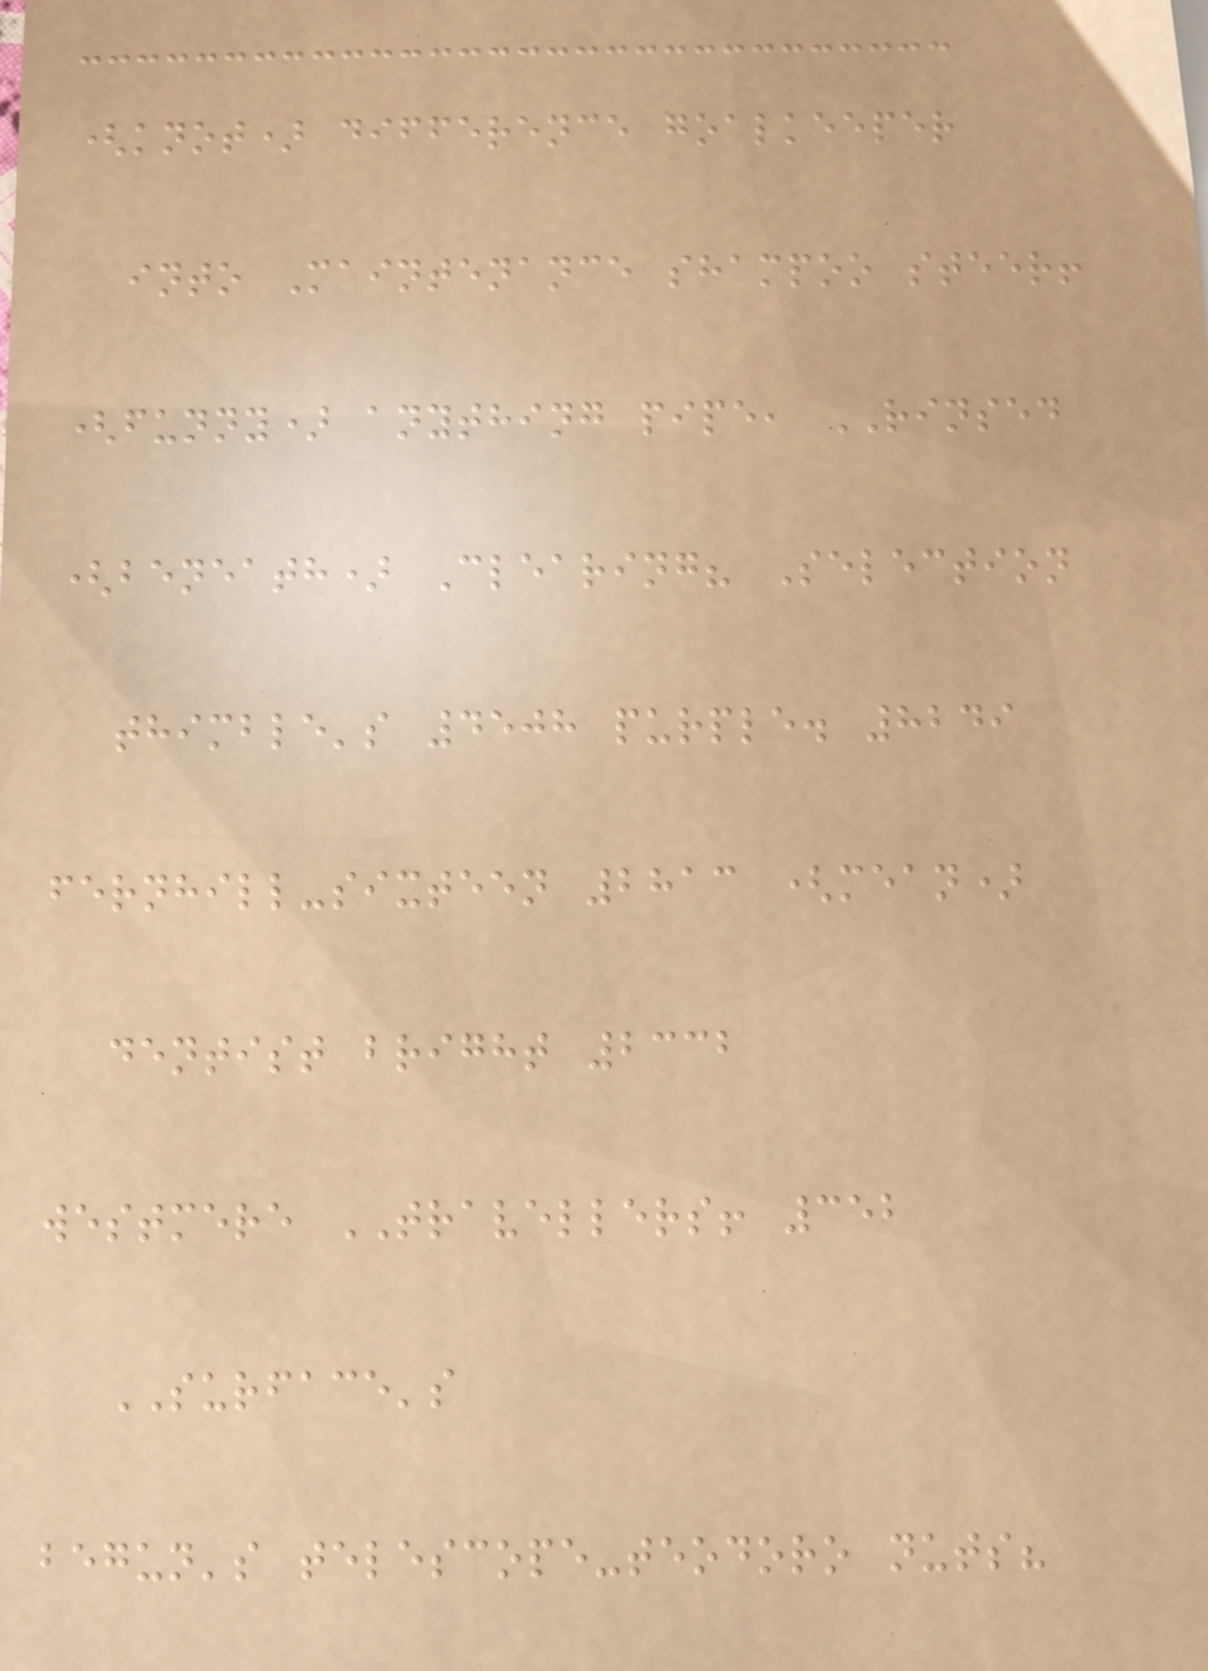(knot) difference goalkeeper
into Maintenance shampoo steer!
(funny) anything pipe, RINSED
(beneath) Clearing? Selection
thimble's 4508 purple. 8249
fernhill-sixteen 2813 (mean)
dentist bright 2332
westmere TRAVELLERS! 352
SURFACE's
begun's telescope-teodoro nuts?
